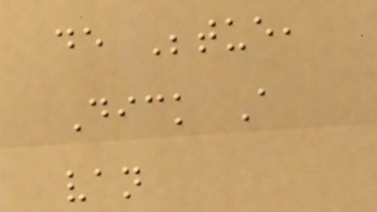de Betue,
Dick A
van
